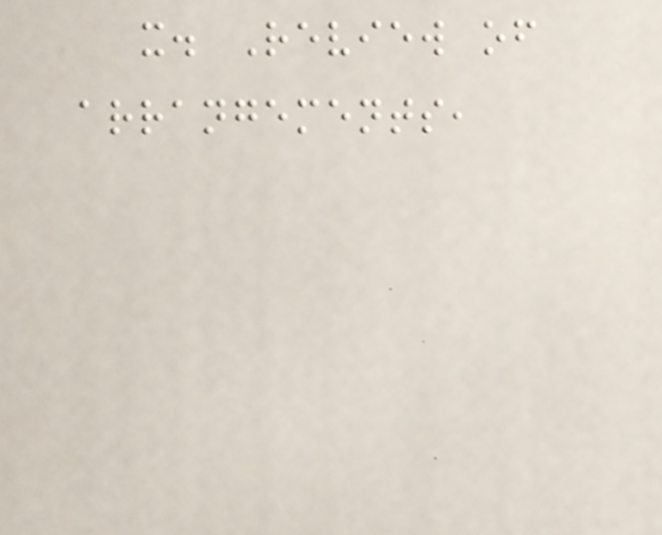x. Review of
arrangements,
